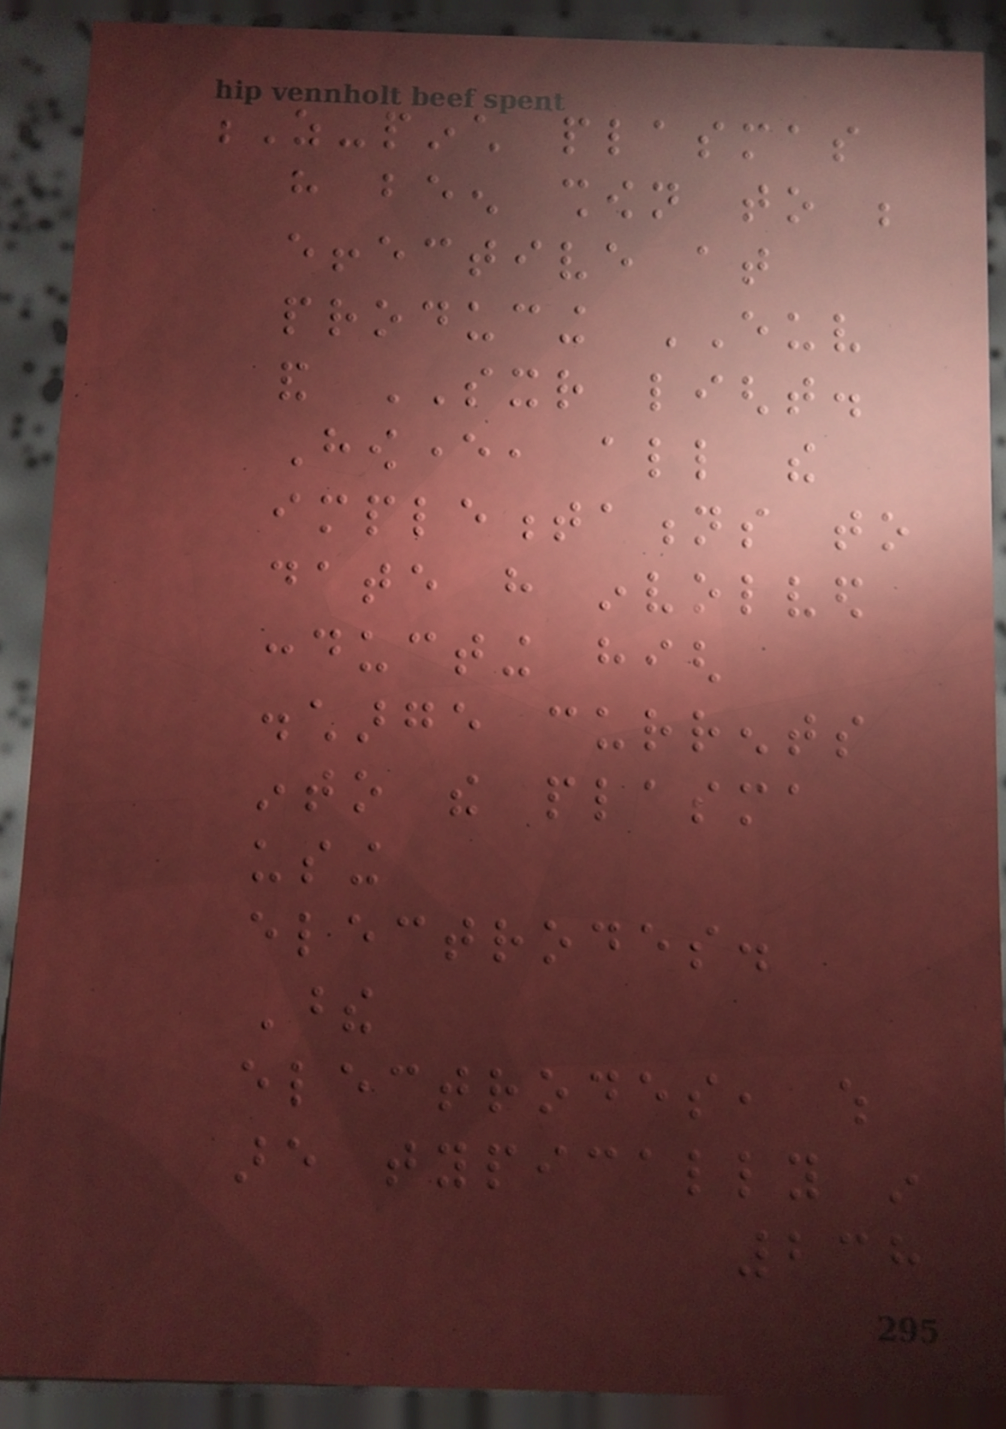Z-pinch plasmas
have been shown to be
effective at
producing EUV
and SXR light.
However, all the
implementations to
date have involved
conducting high
discharge currents
into the plasma
using
electrodes.
These
electrodes, which
are typically in
238
